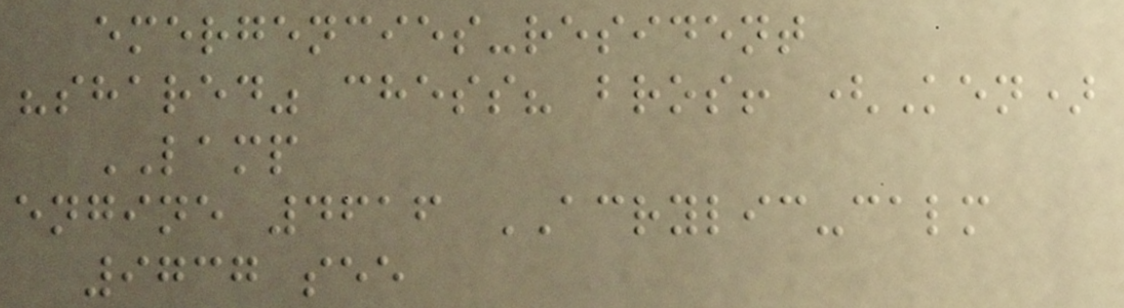emergencies-resident
"shared" chess? bros! (Ken)
LAMP
engine 4616 ACRYLIC-calm
9737 see
